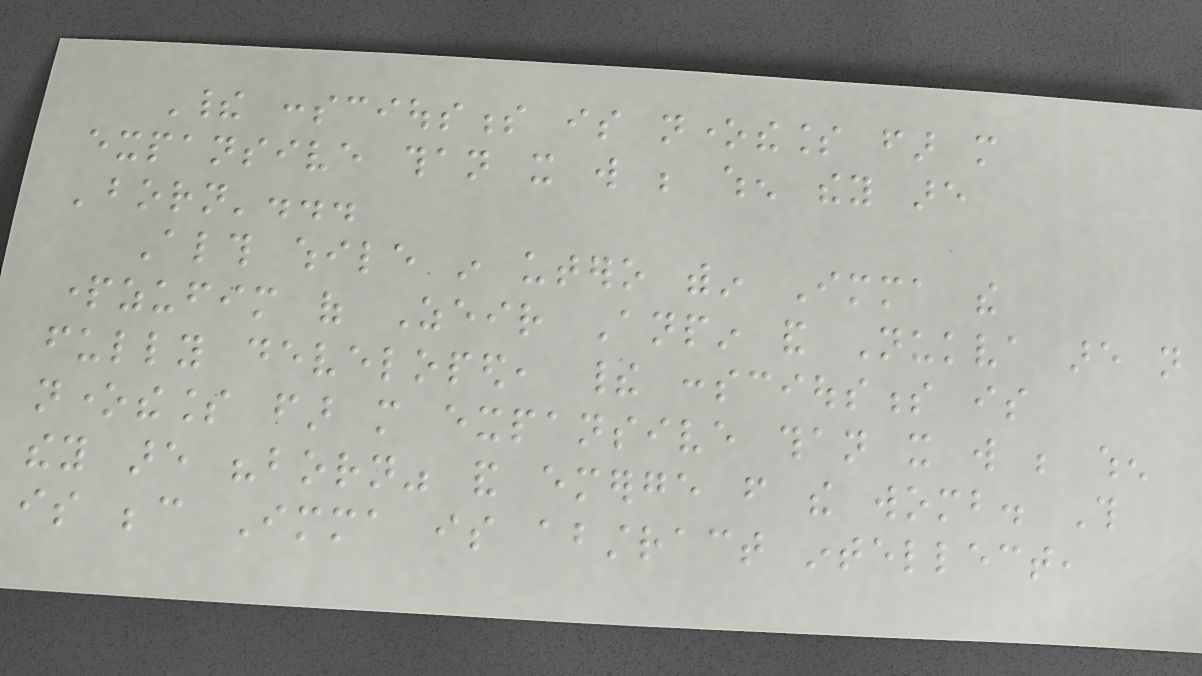Their consciousness is nonetheless far more
expansive than it will be when they are
'born'...
Although while in utero within Imma the
partzufim of Zeir Anpin and Nukva are not
fully developed, their consciousness is
nonetheless far more expansive than it will be when
they are "born" and emerge from the womb. This
is because Imma is abstract intellect,
